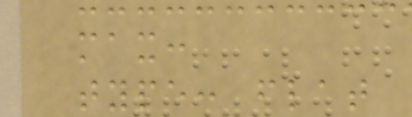max:
type: flat
